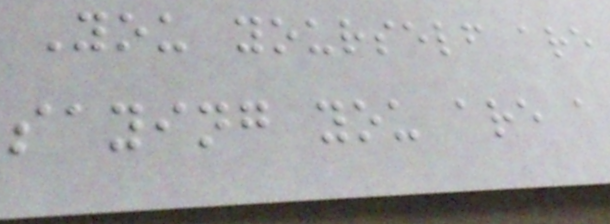You yourself are
saying you are a
